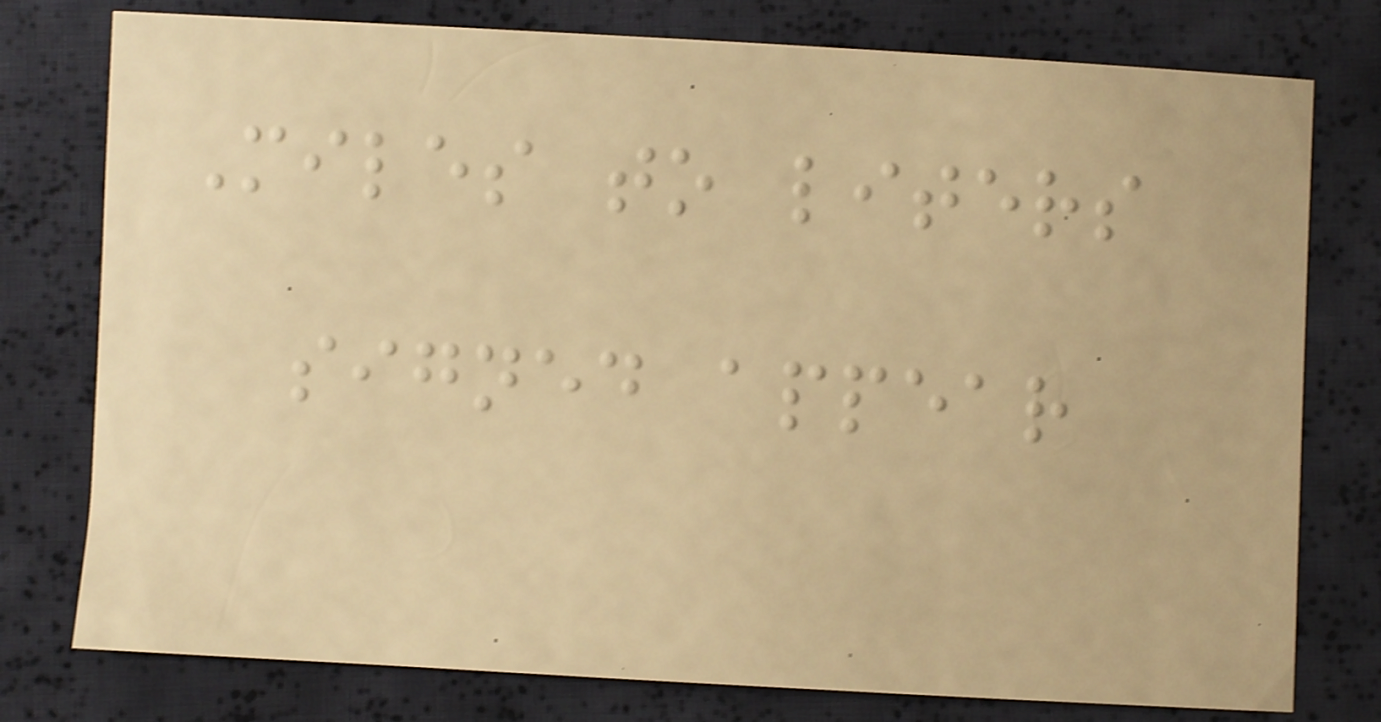Miles to liters
signed appear
